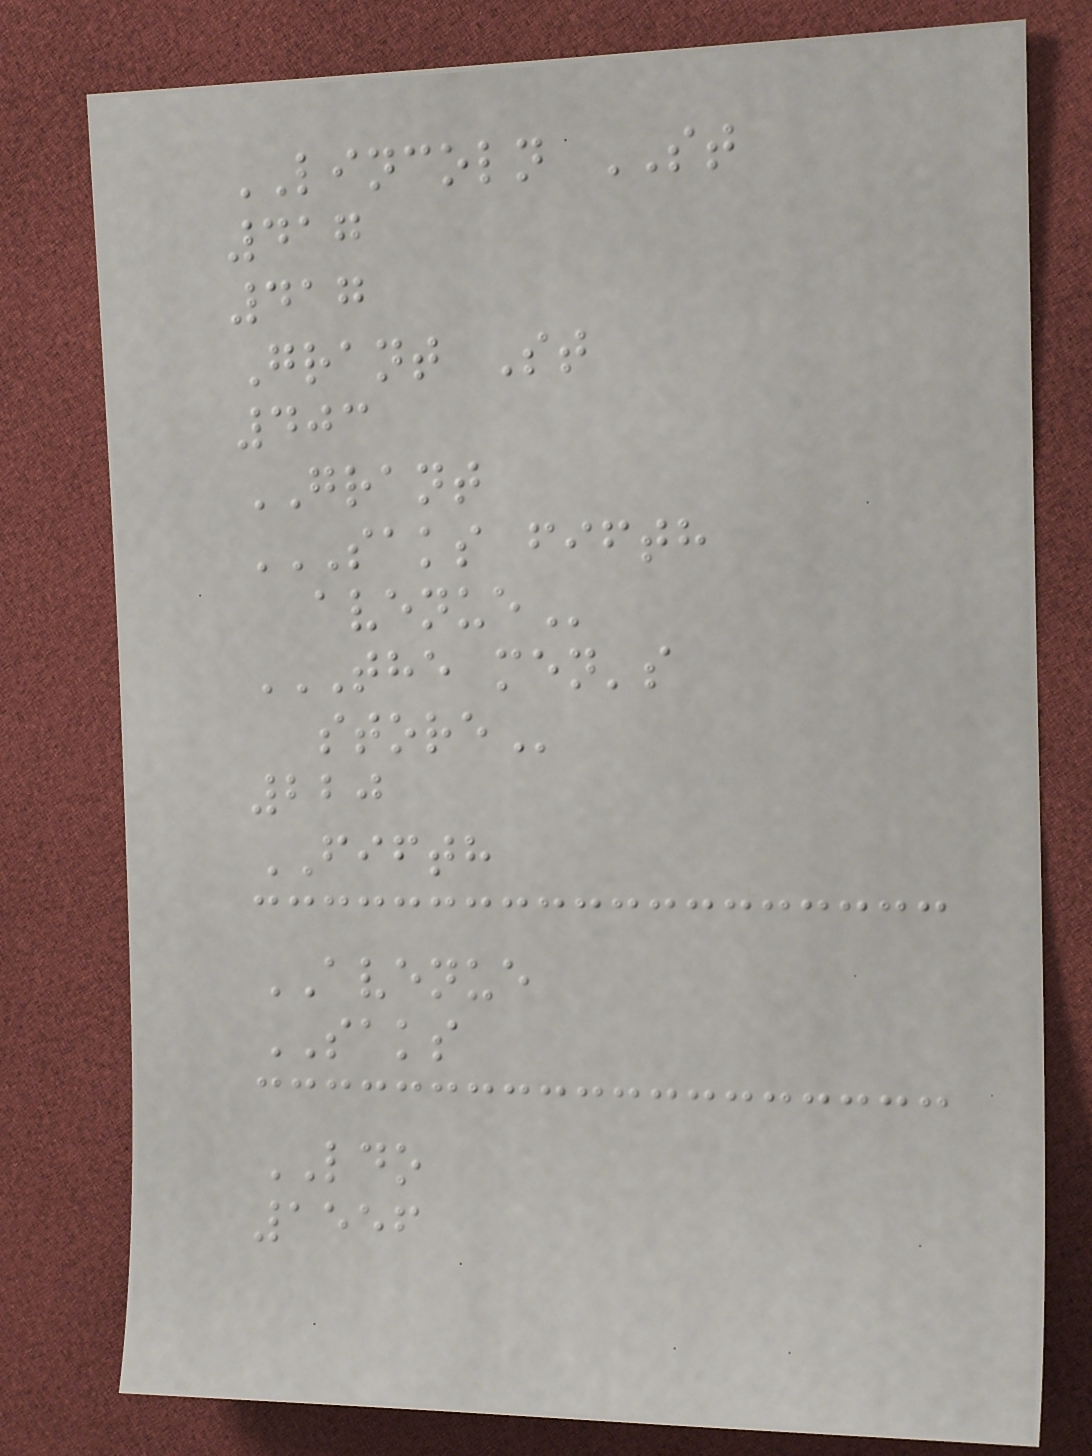LINCOLN ST
417
417
Grant St
403
GRANT
SAKS FIFTH
AVENUE
THE MEN'S
STORE
220
FIFTH
AVENUE
SAKS
LDO
1556
